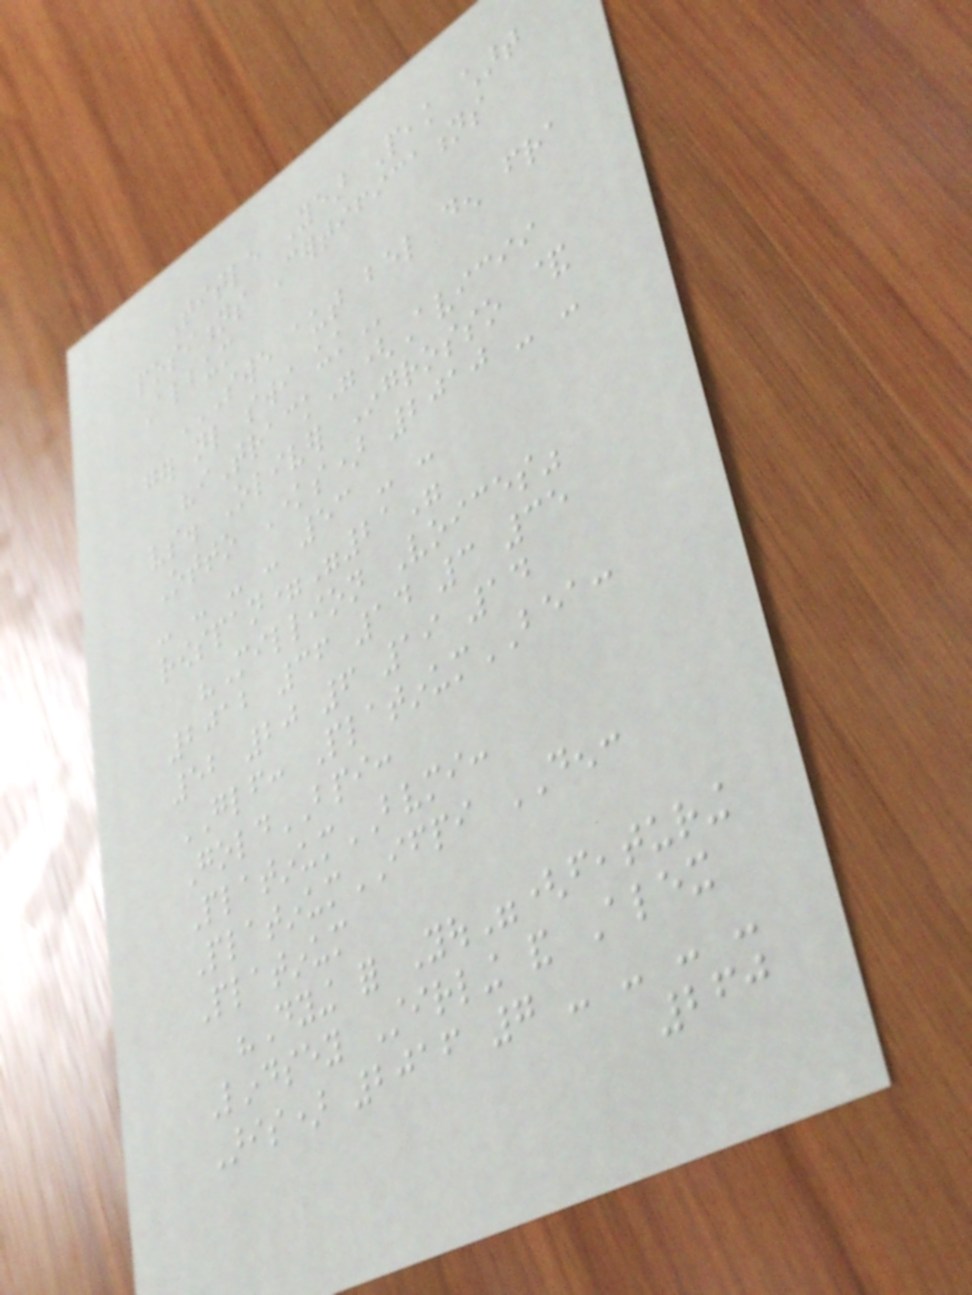Title Year Peak chart
positions Certifications
Album
SWE AUT BEL DEN FRA
GER NL SWI UK
"iTrack"(Avicii
vs. Oliver Ingrosso &
Otto Knows) 2010 - -
- - - - 53 - -
rowspan="21"
"Million Voices"
2012 36 14 3 35
52 20 6 19 14
GLF: PlatinumBEA:
GoldBPI:
PlatinumBVMI:
PlatinumIFPI DEN:
Platinum
"Dying for You"(featuring
Lindsey Stirling and Alex
Aris) 2016 7 - - - -
260
